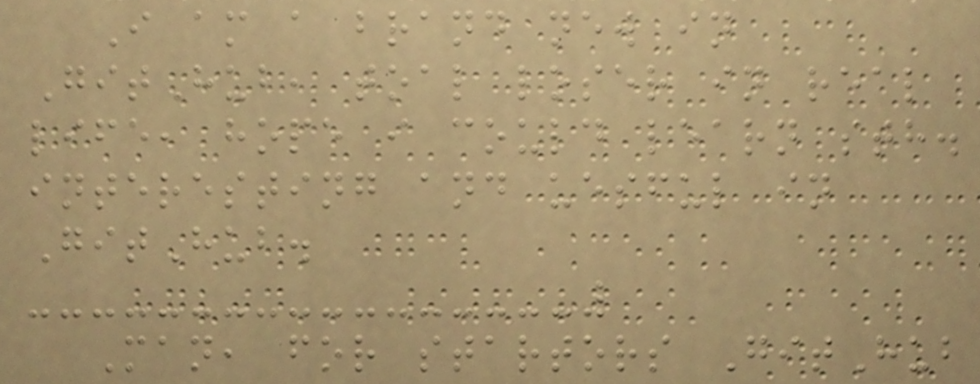I am a brand new in
GitHub, toal loser in real
life, hope i could learn sth.
interesting and uesful in
GitHub.
Man, for startors GitHub
